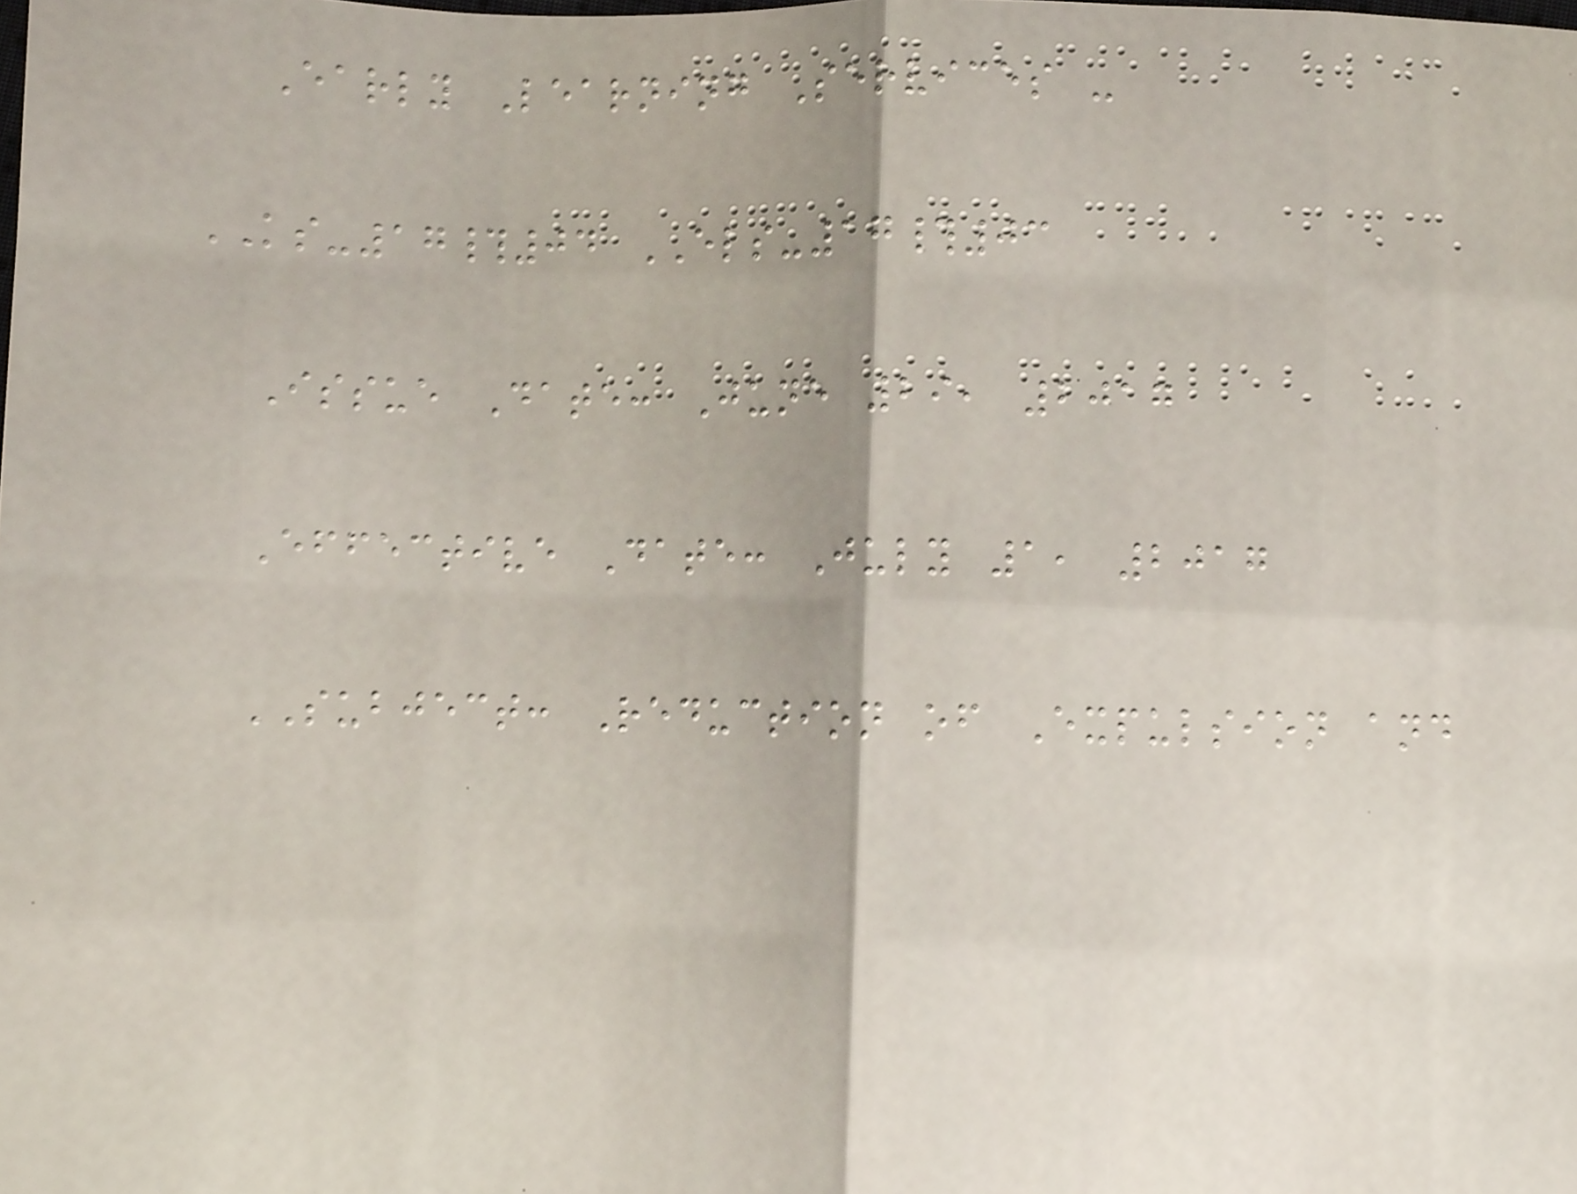Early Learning Services -
KS-17#04 ELS-17#03
Issue Date: June 29, 2017
Effective Date: July 1, 2017
SUBJECT: Reduction of Expulsion and
